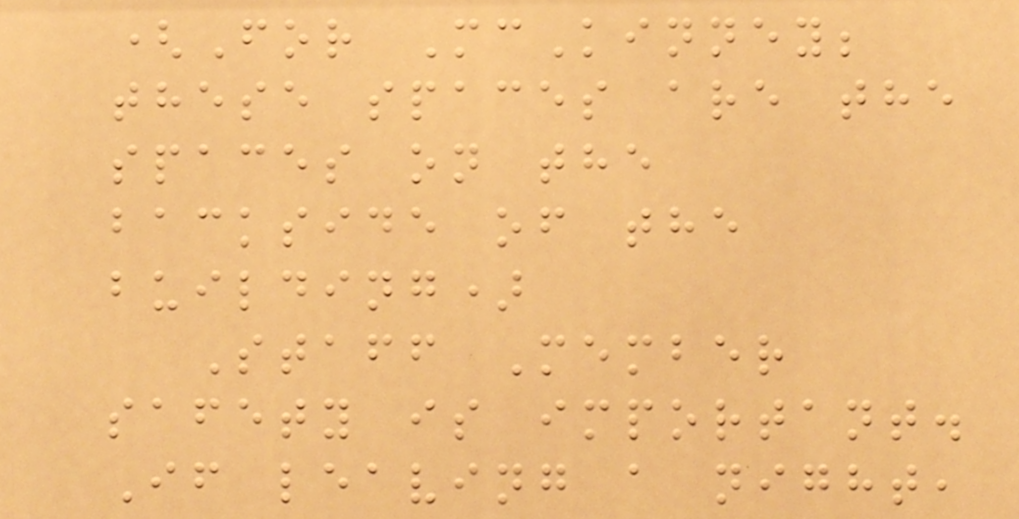(For McKinney;
these spaces are the
spaces on the
backside of the
building)
Staff Member
safety is important.
If leaving a night,
